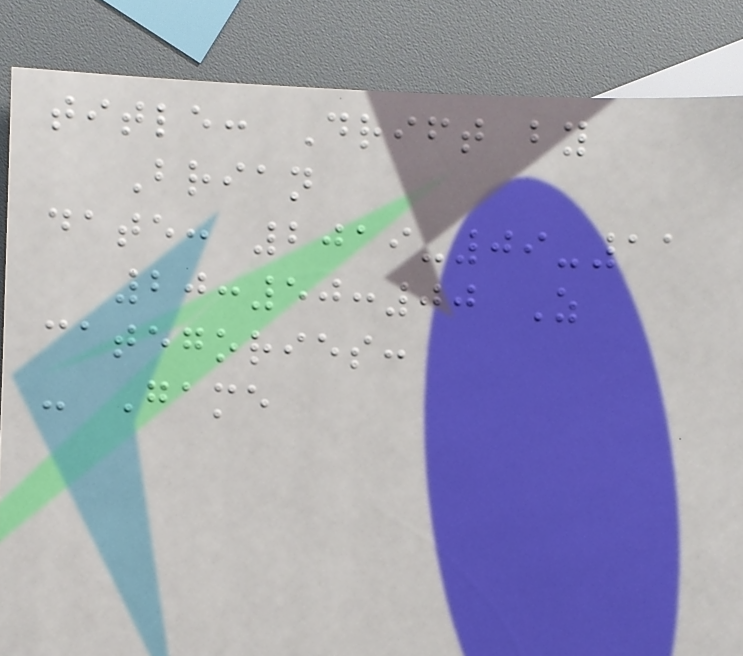title: Drift by
Brian
date: 2019-09-11
20:50:00 Z
categories:
- Game
